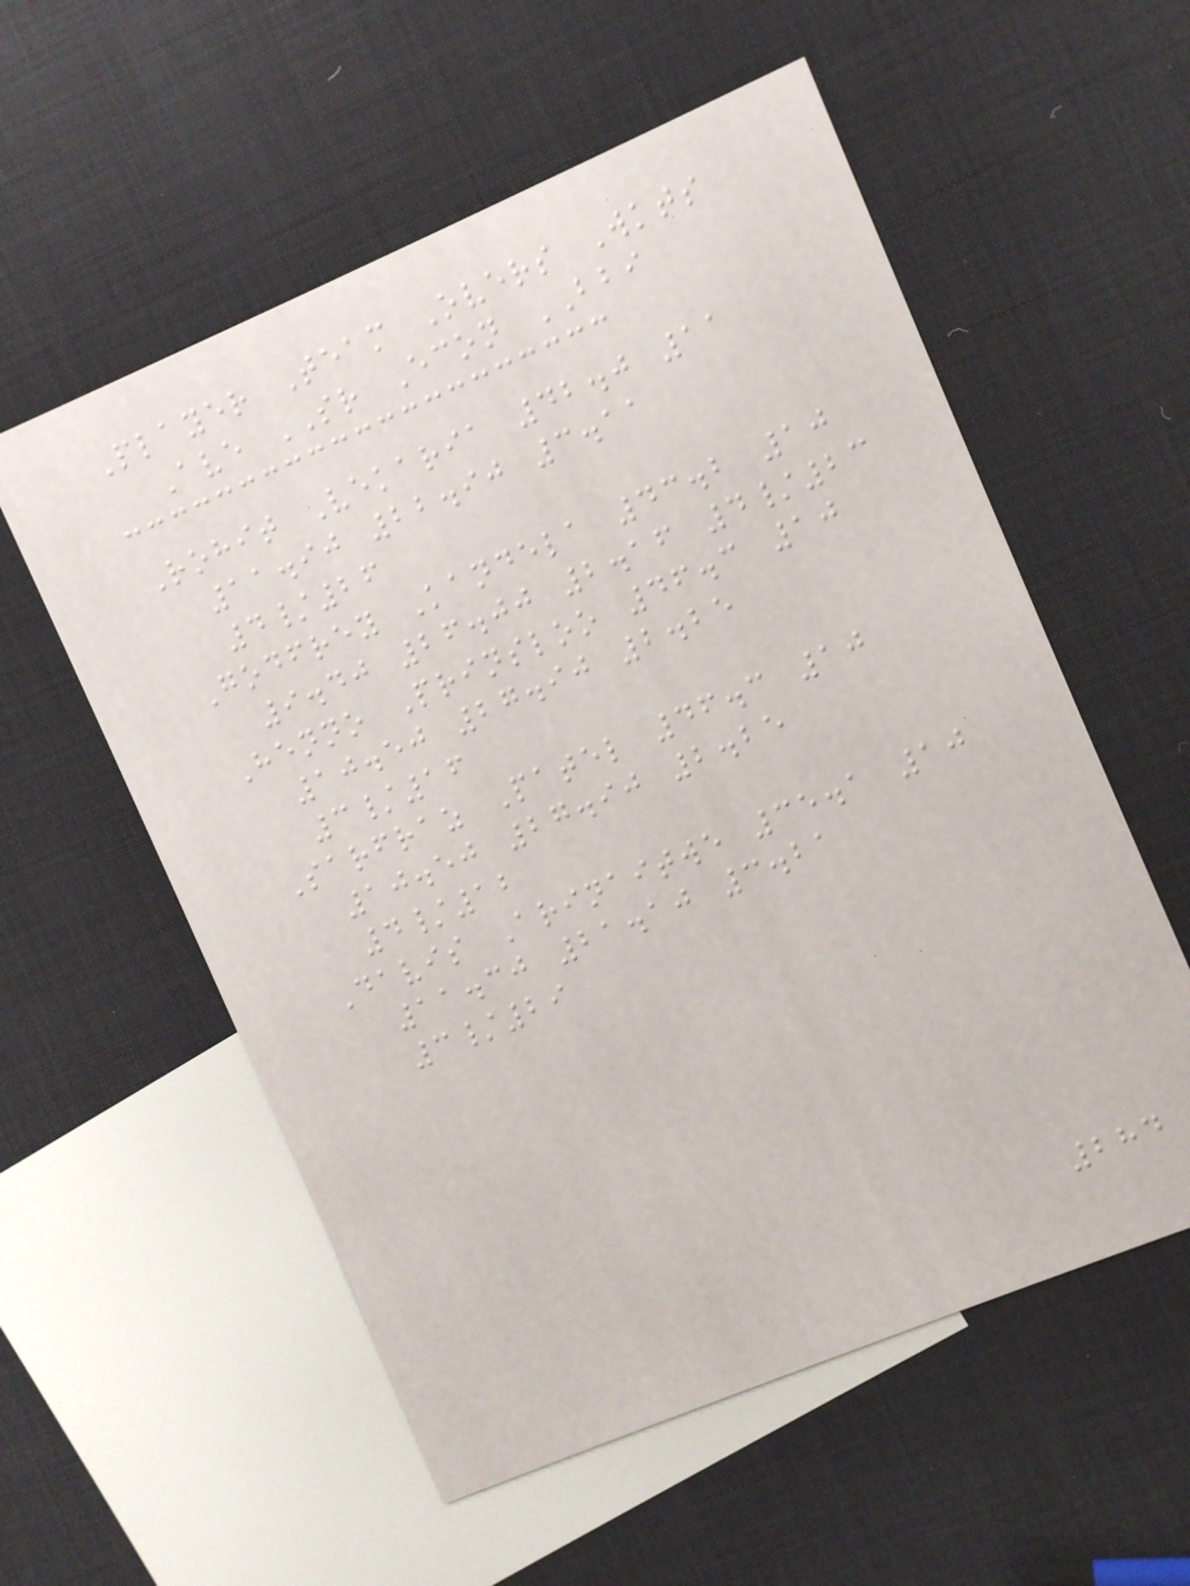Player Team Overs Wkts
Ave SR Econ BBI
Rohit Vekaria 42.0 11
11.90 22.90 3.11
4/26
Godfrey Kandela 43.2 10
9.40 26.00 2.16 4/23
Henno Prinsloo 46.3 10
10.50 27.90 2.25
3/16
Sarfraz Patel 46.3 10
10.50 27.90 2.25
4/12
Davis Arinaitwe 35.1 10
11.30 21.10 3.21
3/29
284
